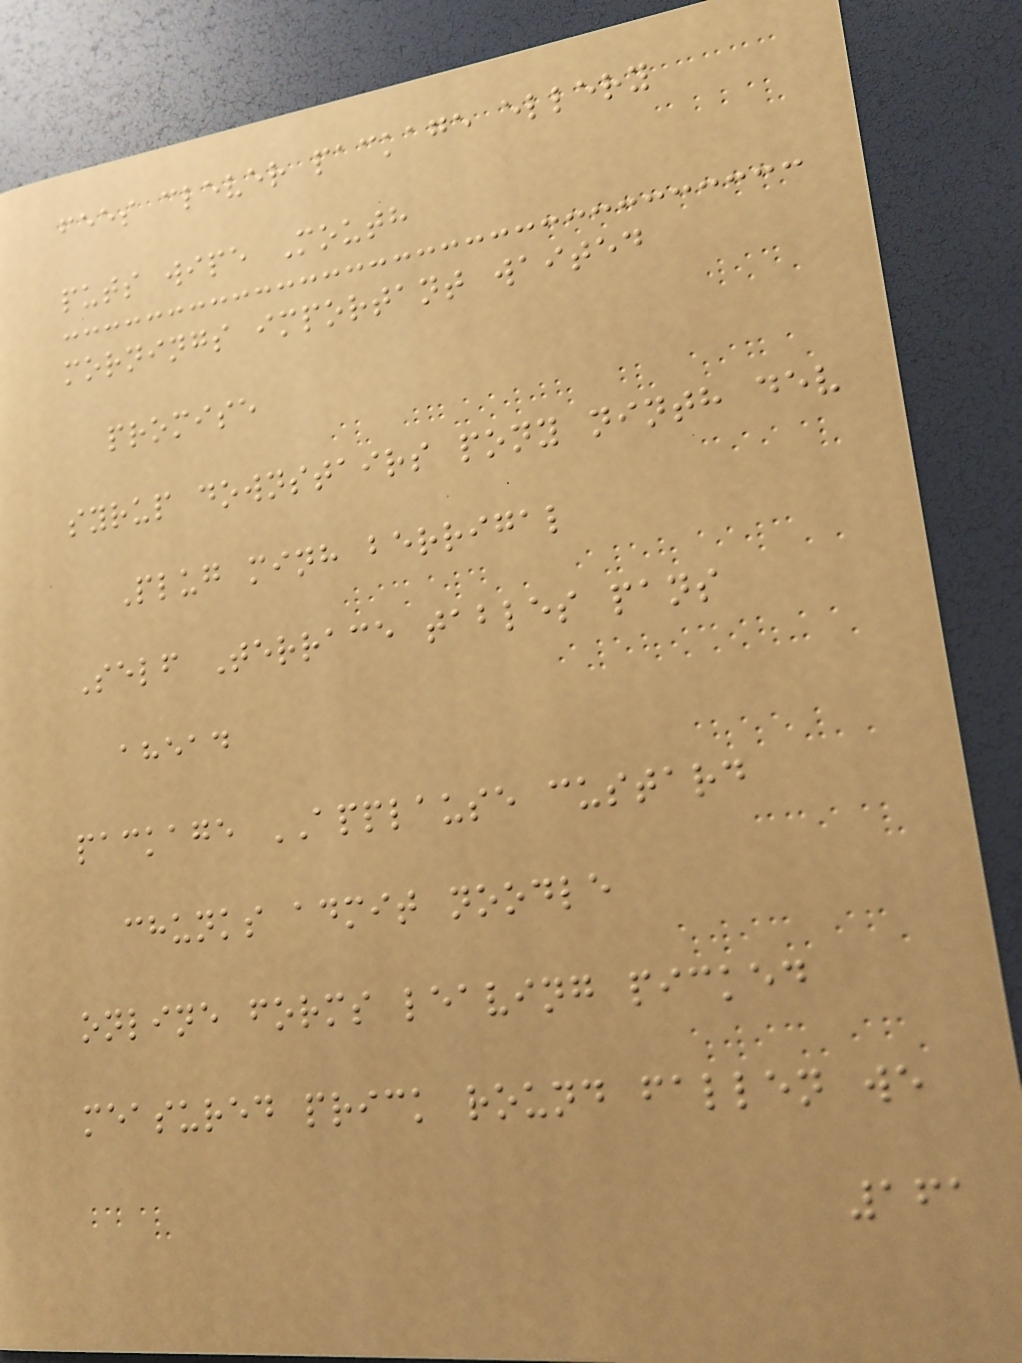fees clever package ellery
puts wipe Mouth
mornings important waited
promise
syrup downstairs pony ninth dev
Plug minh berrigal
Self Terrace tables pans
ahead
package APPLAUSE custard
chunks admit noodle
online forms leaving picked
measured prick round fallen we
161
